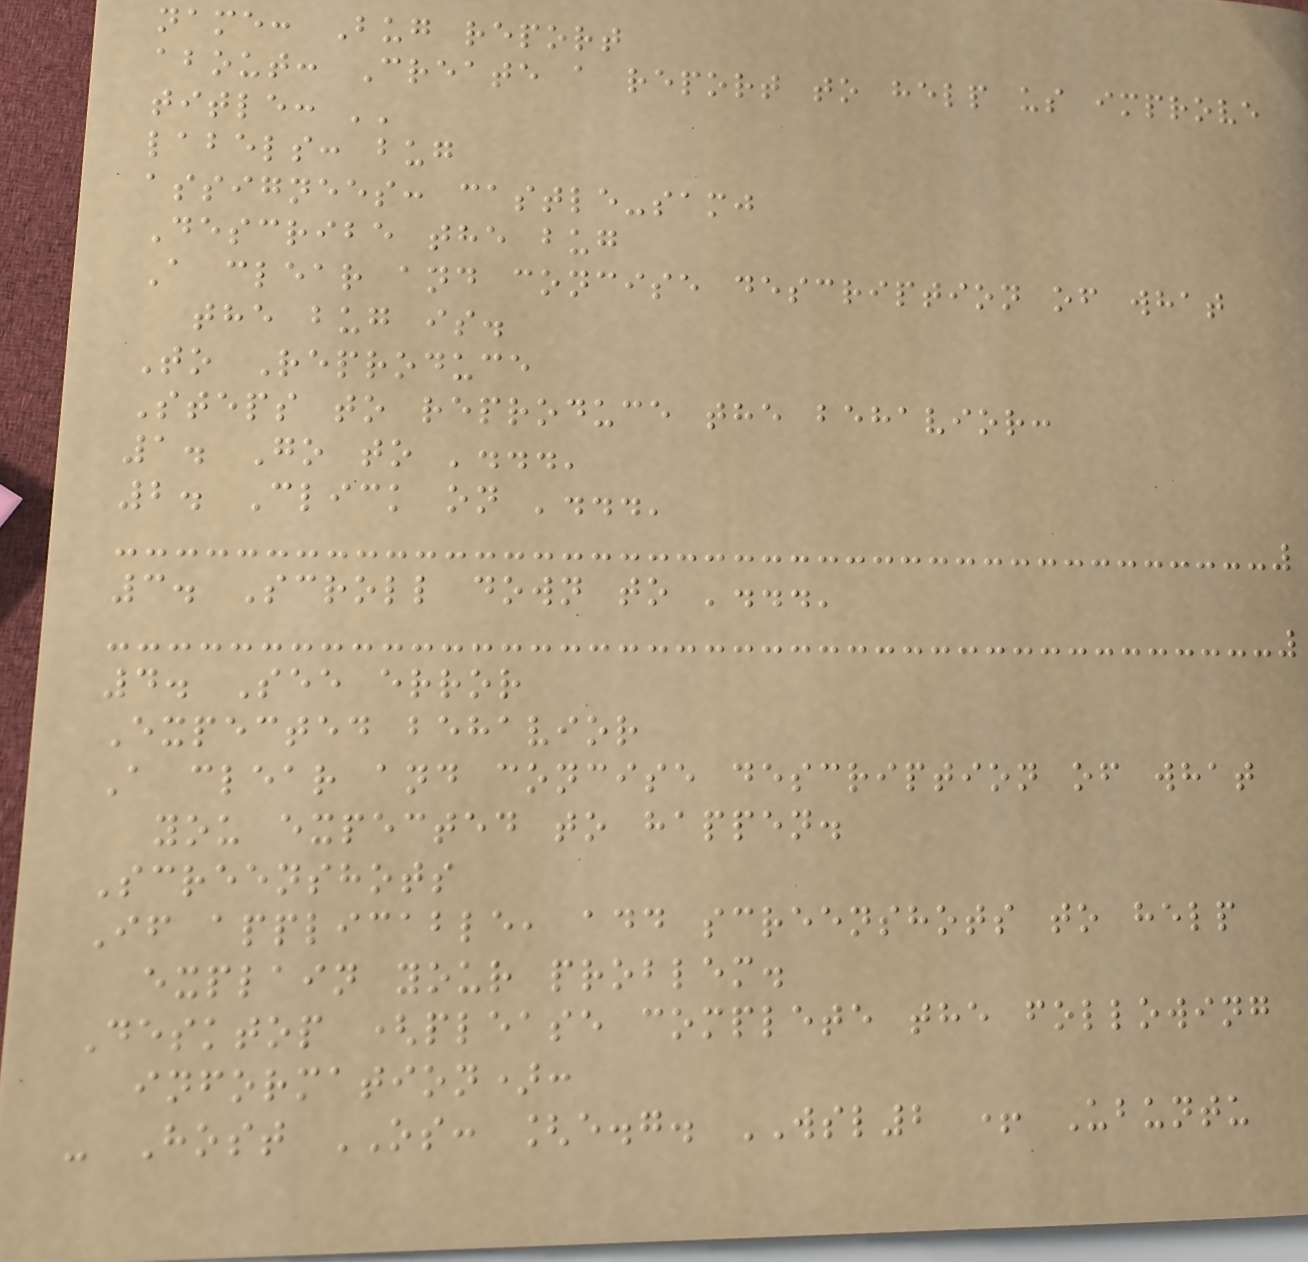name: Bug report
about: Create a report to help us improve
title: ''
labels: bug
assignees: castle-samj
Describe the bug
A clear and concise description of what
the bug is.
To Reproduce
Steps to reproduce the behavior:
1. Go to '...'
2. Click on '...'
3. Scroll down to '...'
4. See error
Expected behavior
A clear and concise description of what
you expected to happen.
Screenshots
If applicable, add screenshots to help
explain your problem.
Desktop (please complete the following
information):
- Host OS: [e.g. WSL2 + Ubuntu
